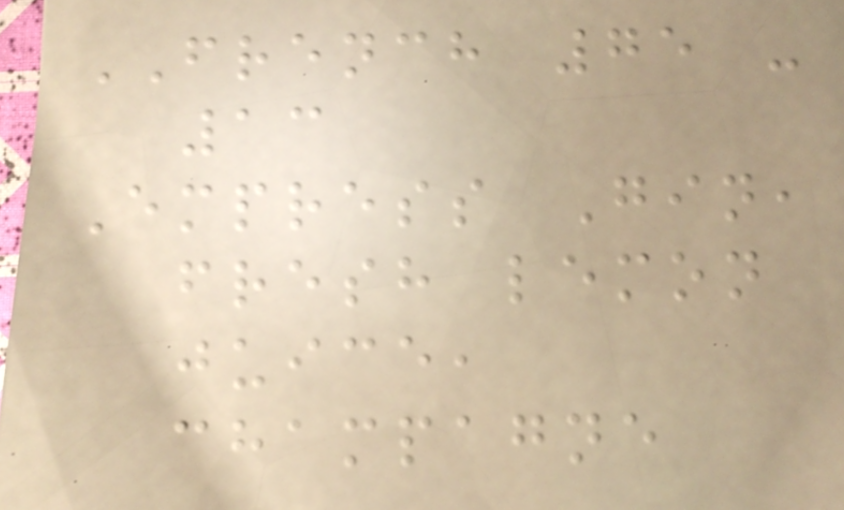FRENCH 75 -
13
Empress Gin,
fresh lemon
juice,
champagne
